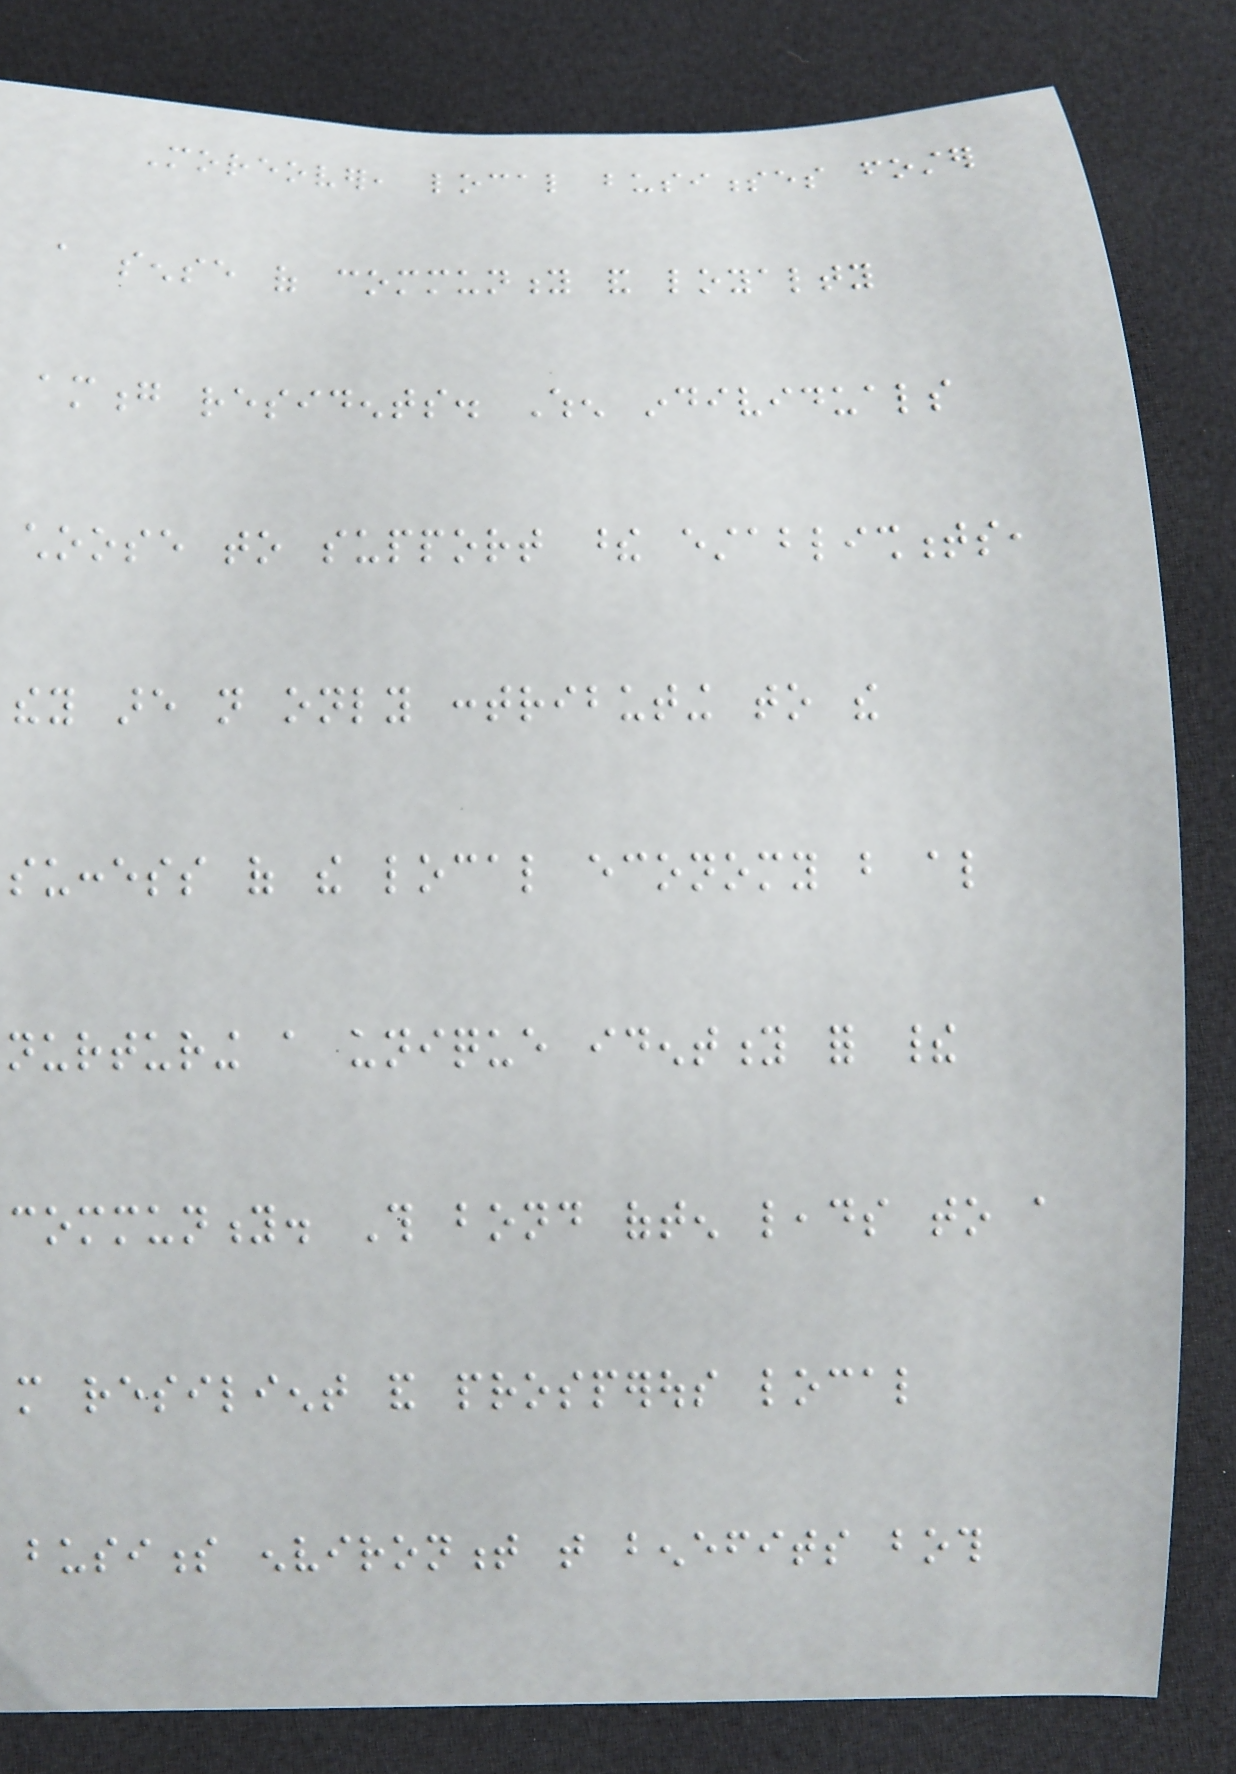Moreover, local businesses foster
a sense of community and loyalty
among residents. When individuals
choose to support these establishments,
they are not only contributing to the
success of the local economy but also
nurturing a unique identity for their
community. This bond often leads to a
more resilient and prosperous local
business environment that benefits both
